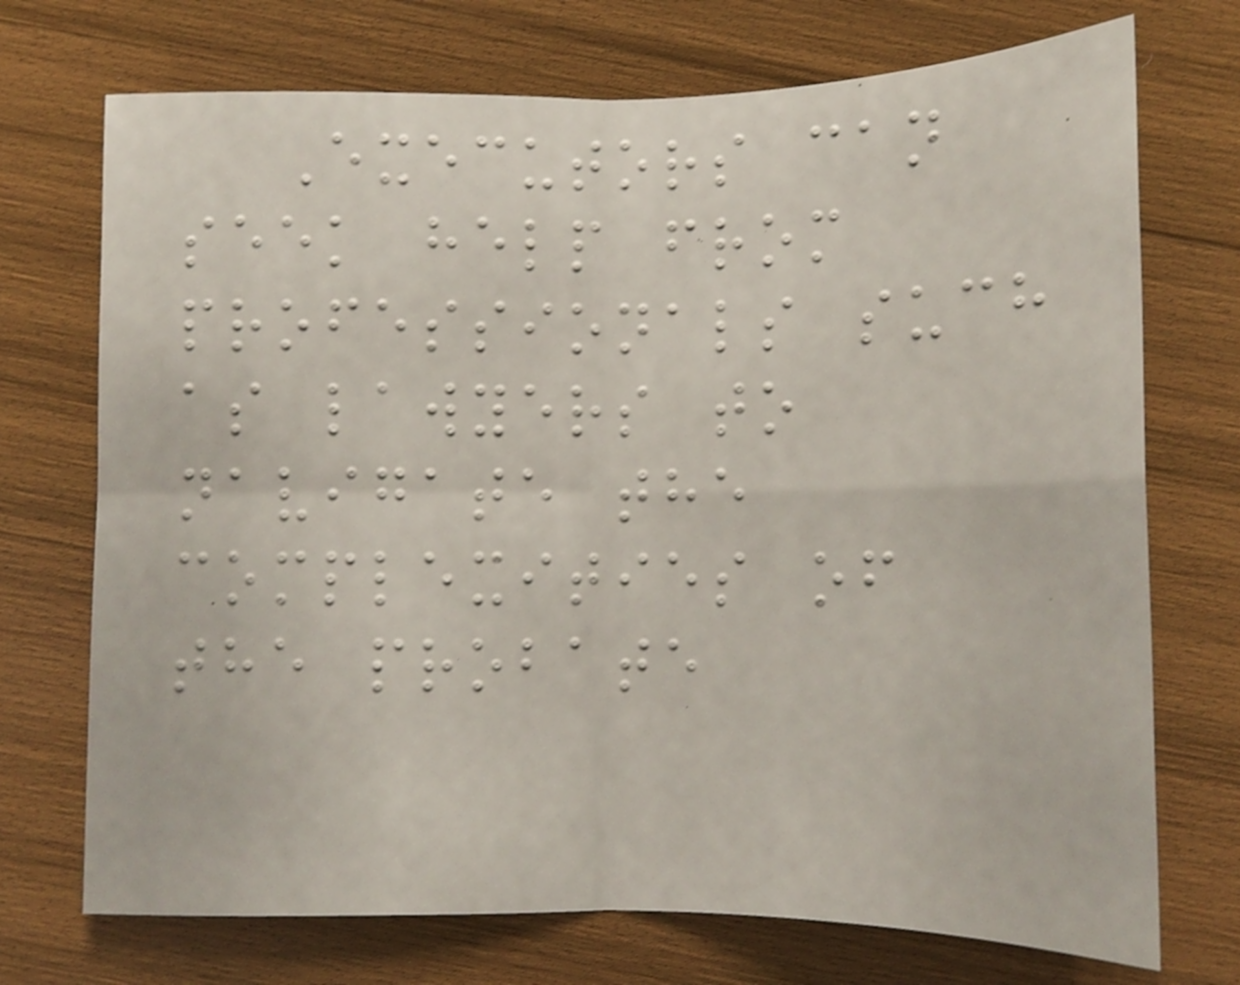Executors can
seek help from
professionals such
as lawyers to
navigate the
complexities of
the probate
